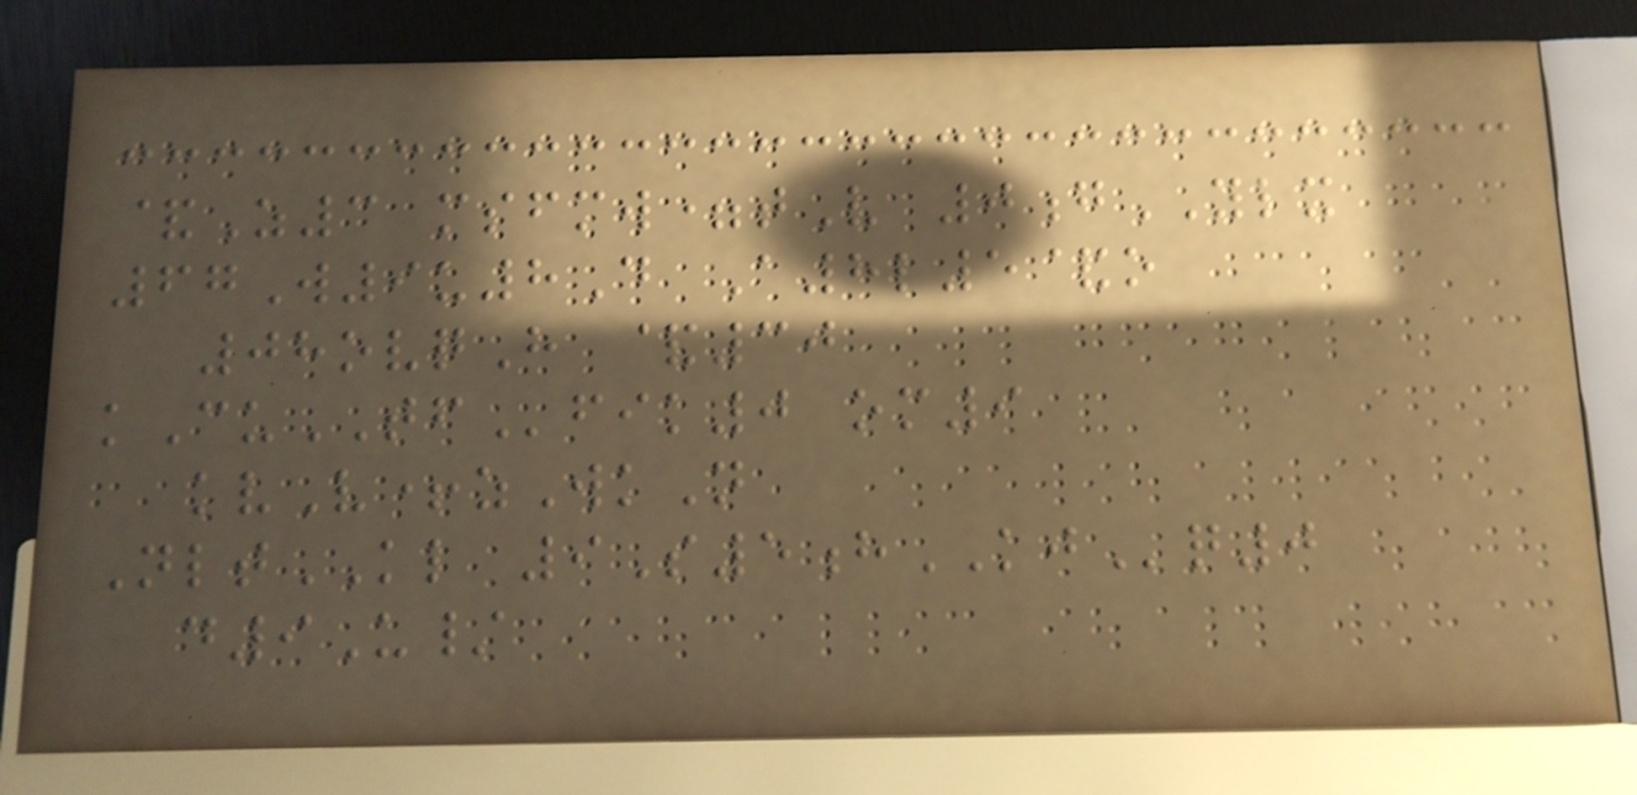&Z3 msfmw=tV 0gYLX
67W9u8D A8l5&o
08ovqH &30
kCuTFfik0 om9
kvV+zWkN
NltKL 9S5hKJq0
d9U/
